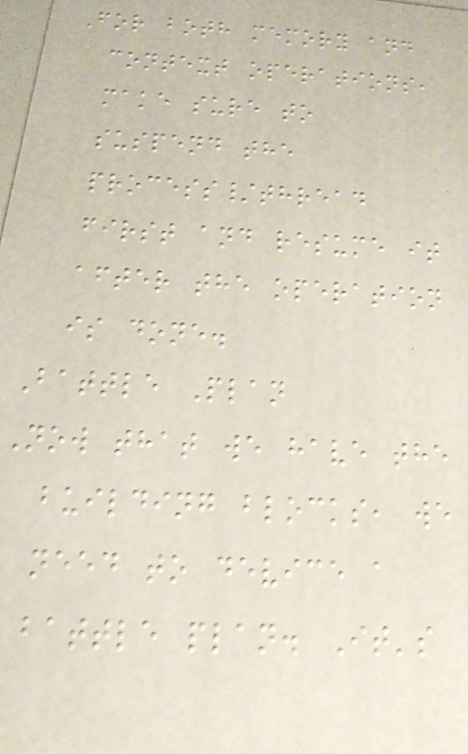For both memory and
context operations,
make sure to
suspend the
process/thread
first and resume it
after the operation
is done.
Battle Plan
Now that we have the
building blocks, we
need to device a
battle plan. It's
